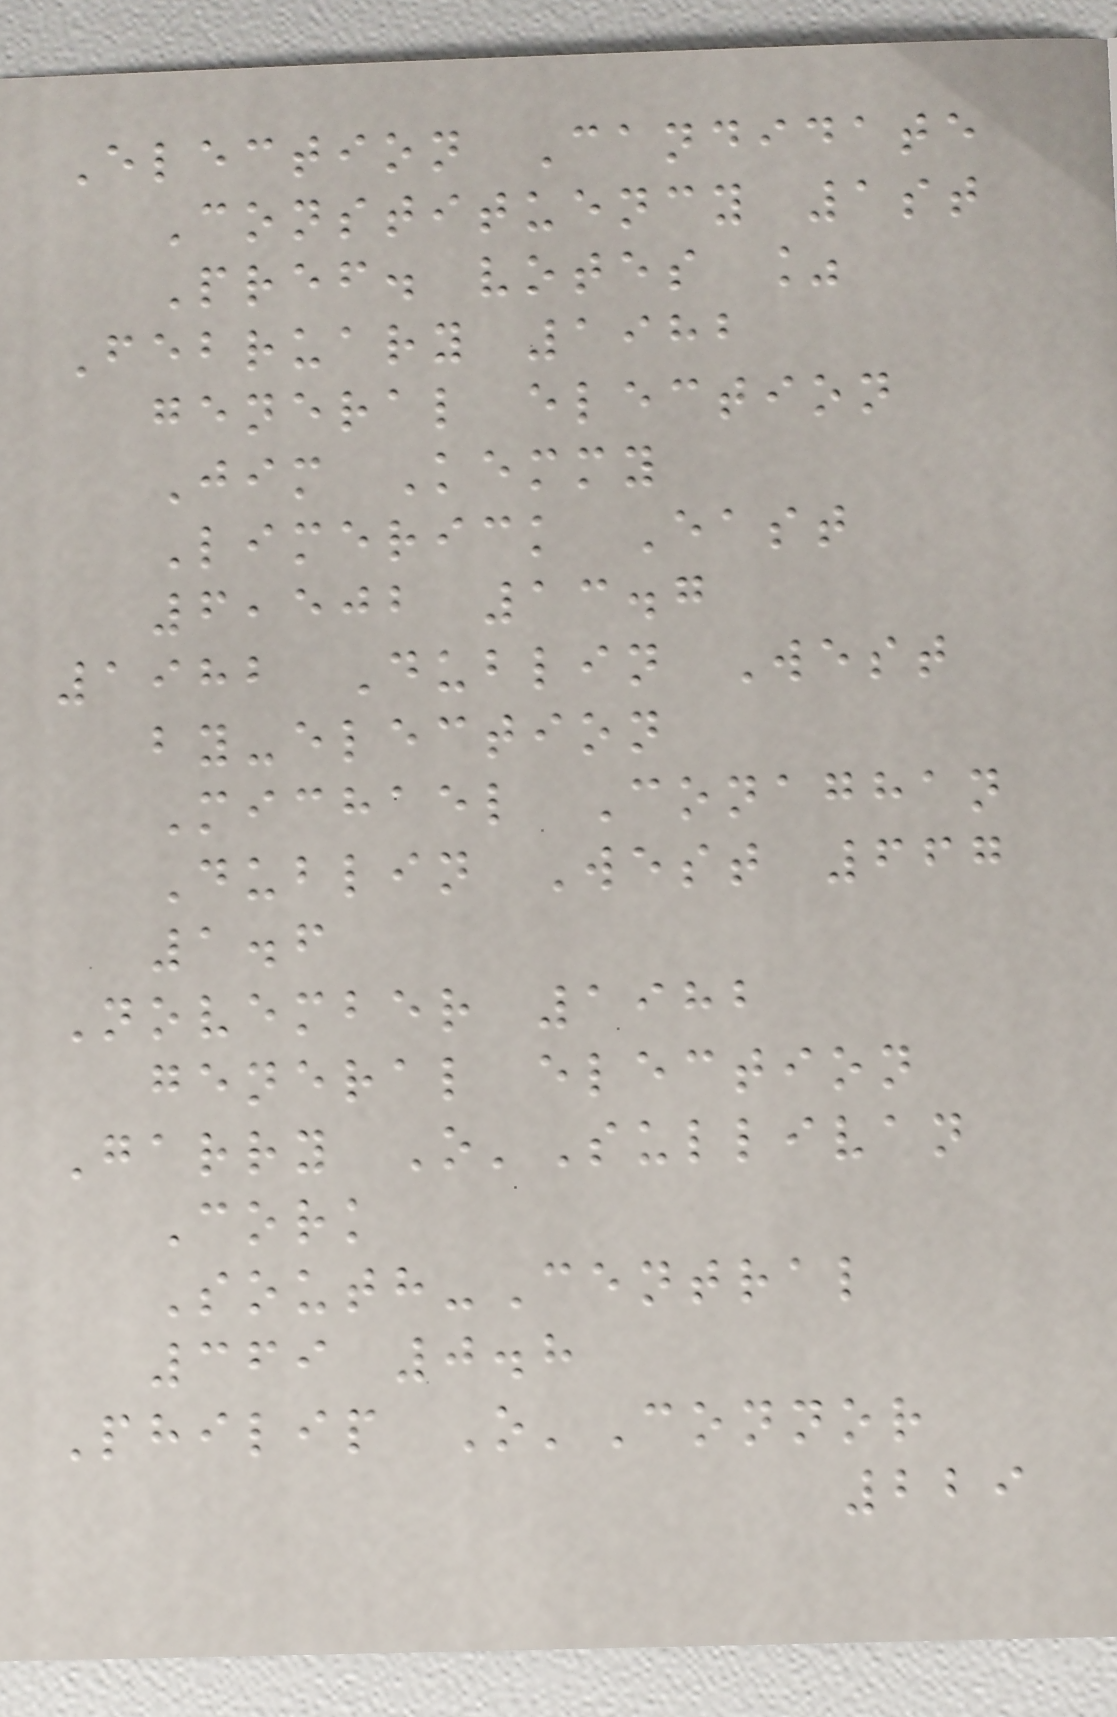Election Candidate
Constituency 1st
Pref. votes %
February 1982
general election
Jim Kemmy
Limerick East
6,502 13.7
1982 Dublin West
by-election
Michael Conaghan
Dublin West 667
1.6
November 1982
general election
Garry O'Sullivan
Cork
South-Central
369 0.8
Philip O'Connor
229
